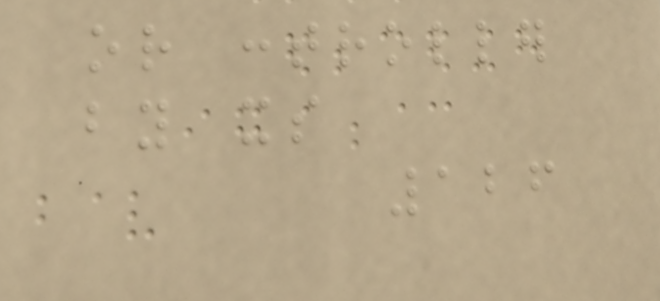or controller
by its
126
